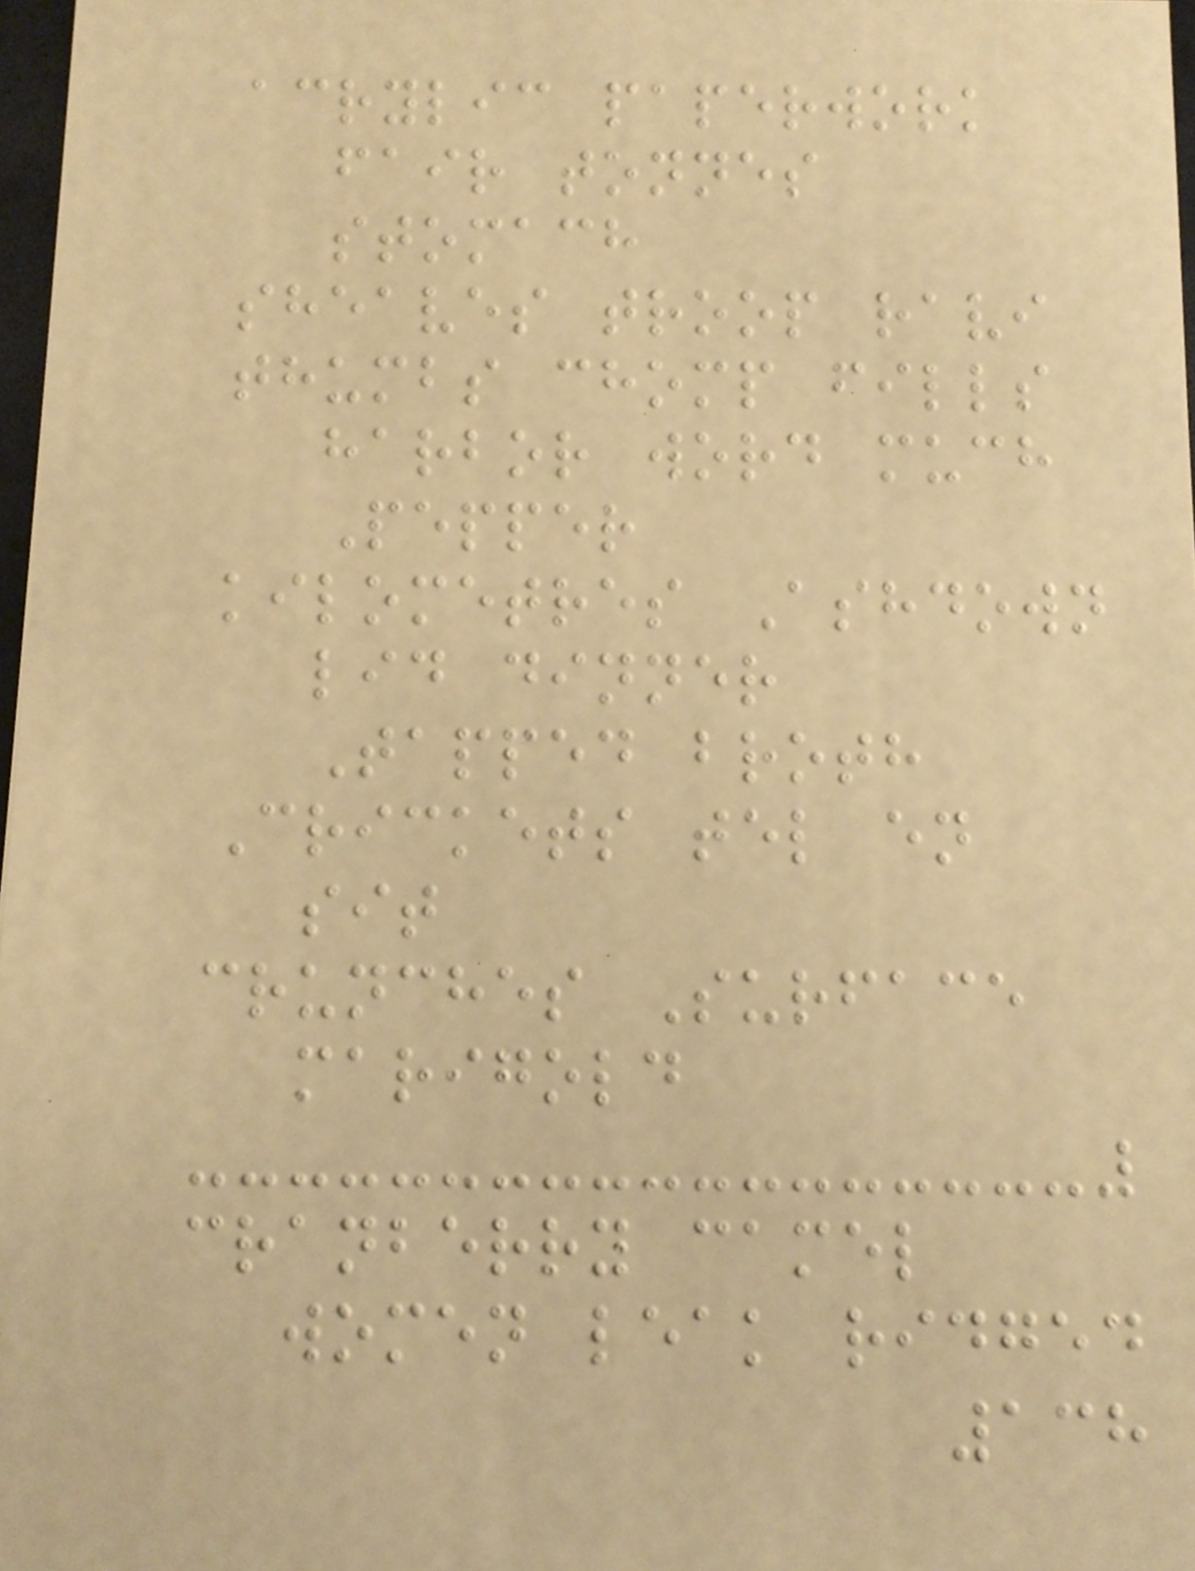acrylic paperwork
fair tonnes
stomach
sheaves troop ravi
thumbs chomp fills
harbor word much
Pepper
kilometres Ashdown
lid dinner
Tapped broth
Crickets tel en
sit
crunches Surface
marigold
cranberry camel
women leak ridged
138
